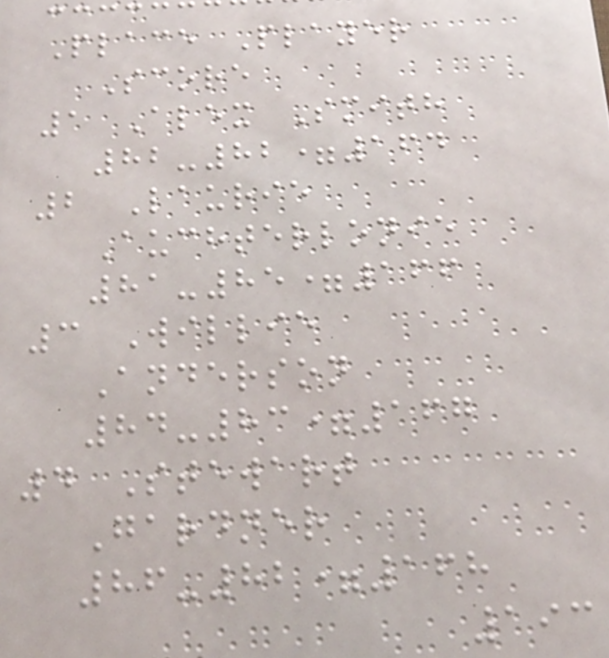Place Player
Score
1 Alex Smith
82-82=164
2 Laurie
Auchterlonie
81-85=166
3 Willie
Anderson
84-83=167
4 Stewart
Gardner
86-82=168
193
